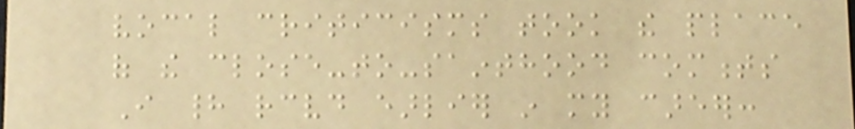vocal criticisms took the place
of the close-to-sainthood comments
I had received earlier in my career:
